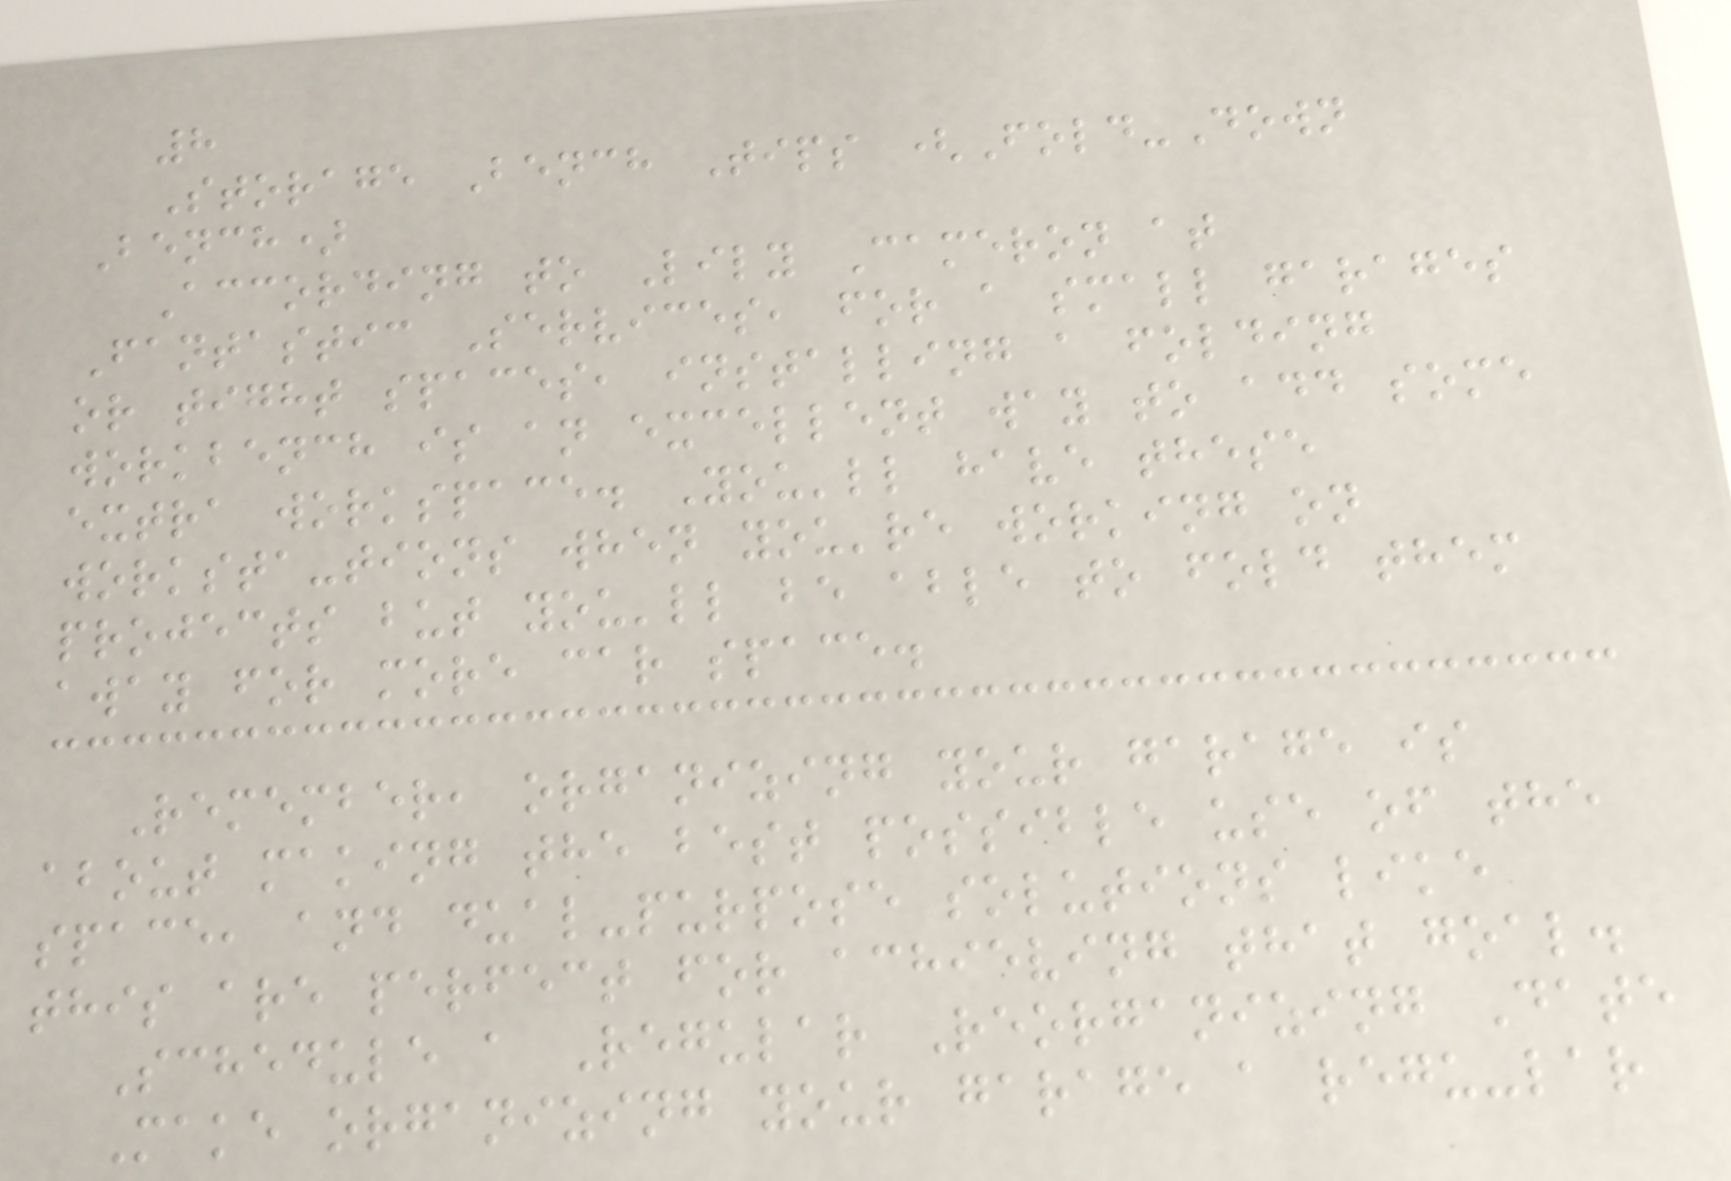8
Storage Bench Tips (Fold-Down
Bench)
According to Lily Cameron at
Fantastic Services, for a small garages
or tight spaces, installing a folding
workbench is an excellent way to add some
extra workspace. You'll have these
worksta-tions when you're working on
projects but you'll be able to fold them
away for more car space.
Remember, organizing your garage is
about making the best possible use of the
space, and dual-purpose solutions like
this are perfect for achieving that goal.
Schedule a Regular Reorganizing Date
Make organizing your garage a regu-lar
